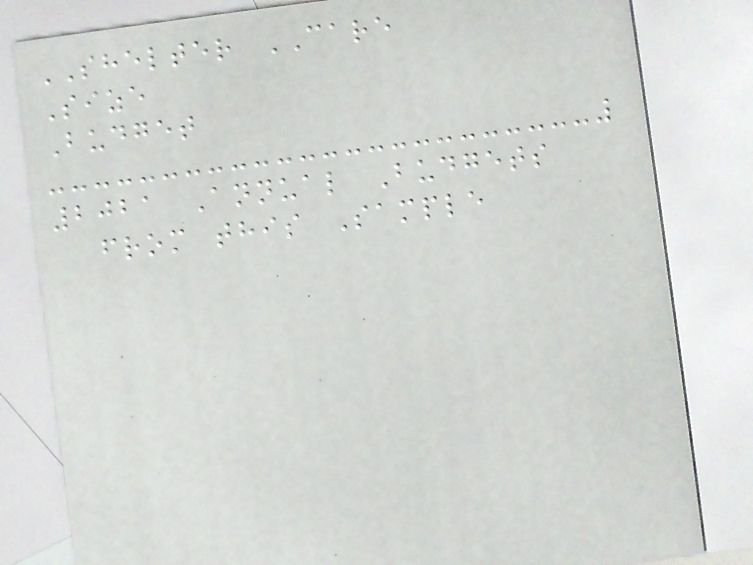SHELTER CARE
Size
Budget
2021 Annual Budgets
from this Sample
